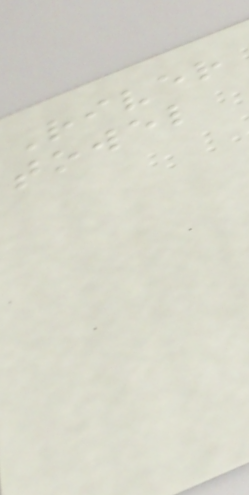River
towel
